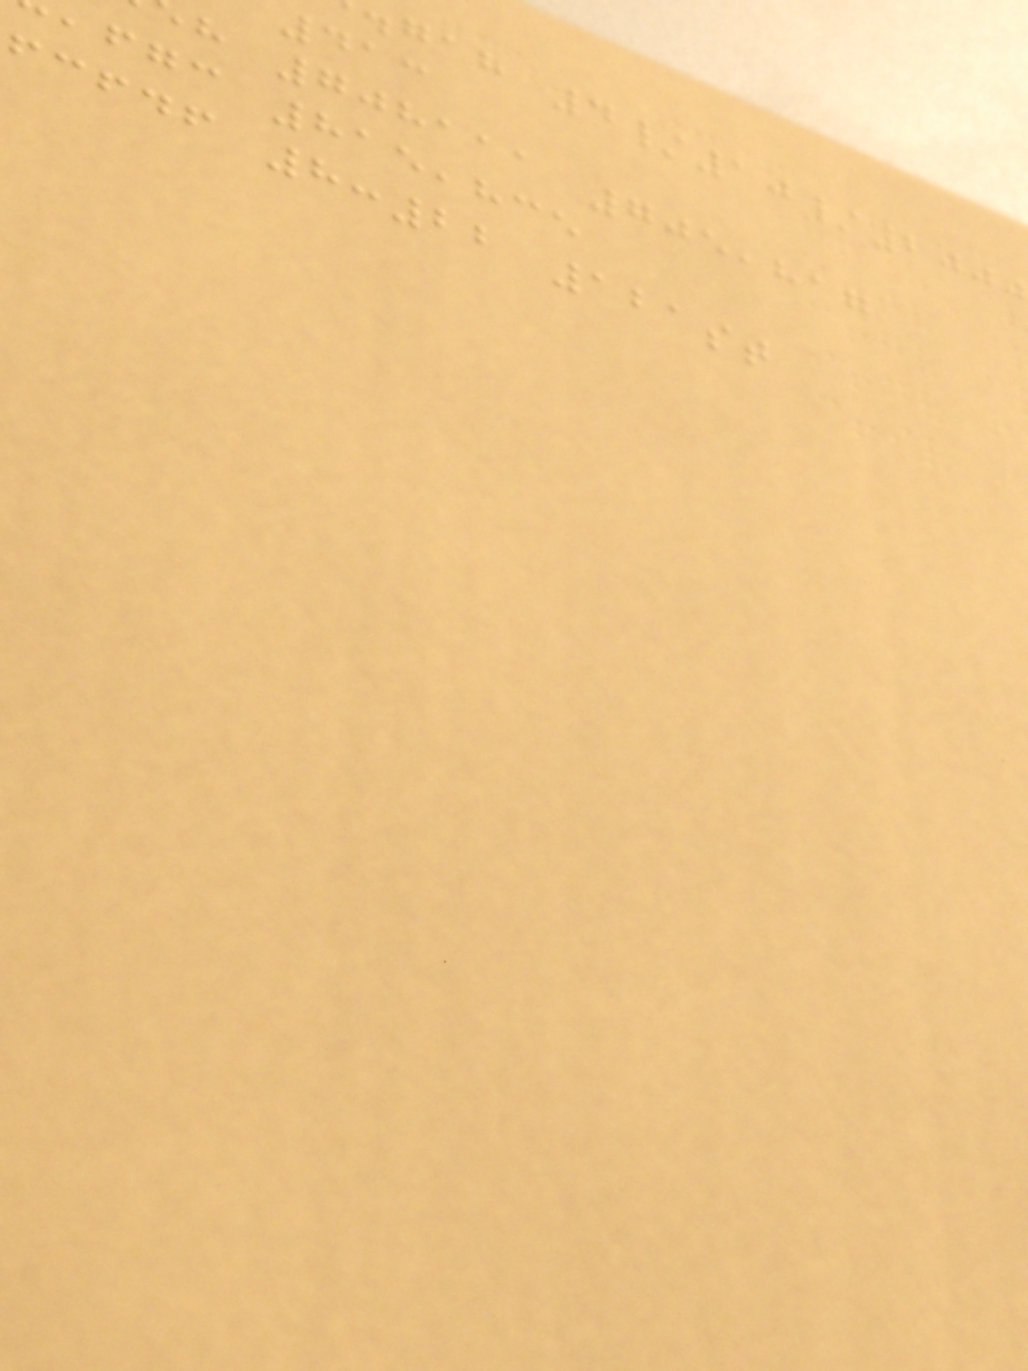gah 4/10/200
413
h 708111 705,817
,fgc 815,835
fcfdf 8:22 121st
